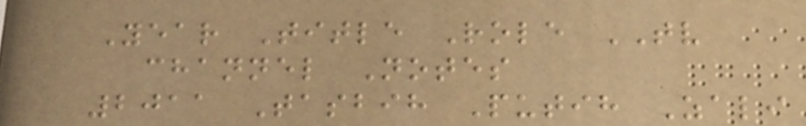Year Title Role TV
channel Notes
2011 Tasbih Putih Zali
